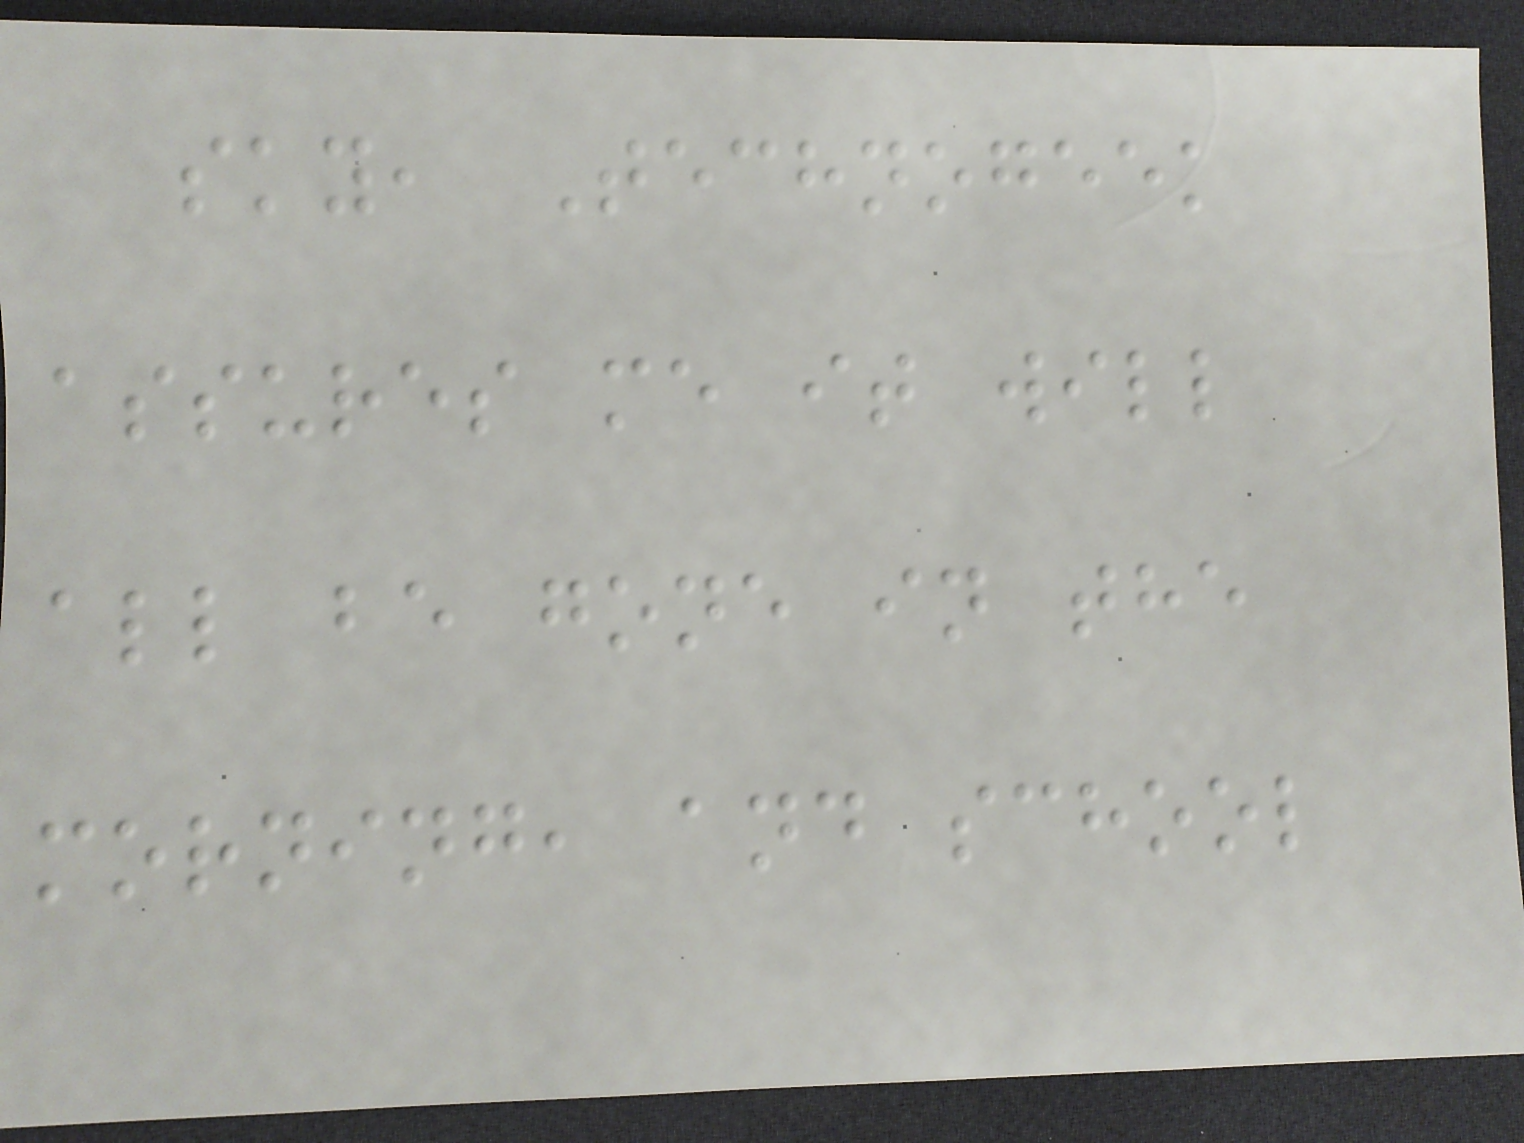sky, Technogeek
assures me it will
all be gone in the
morning, and school
